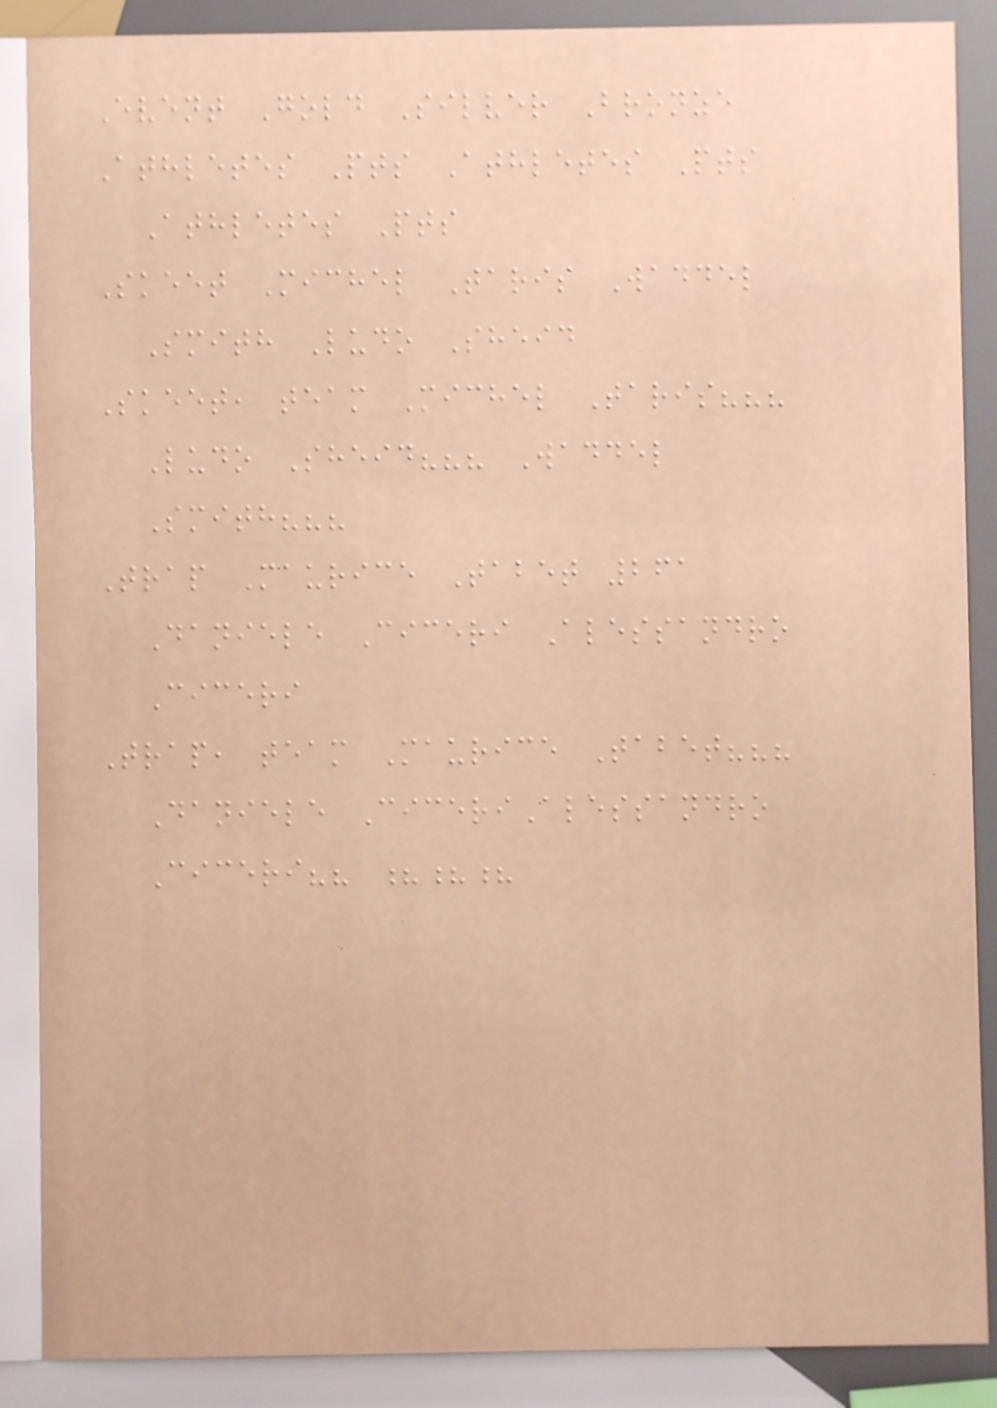Event Gold Silver Bronze
Athletes Pts Athletes Pts
Athletes Pts
Skeet Michel Taris Waddel
Smith Ludo Sheid
Skeet, team Michel Taris???
Ludo Sheid??? Waddel
Smith???
Trap Maurice Tabet 261
Daniele Ciceri Alessandro
Ciceri
Trap, team Maurice Tabet???
Daniele CiceriAlessandro
Ciceri?? ???
